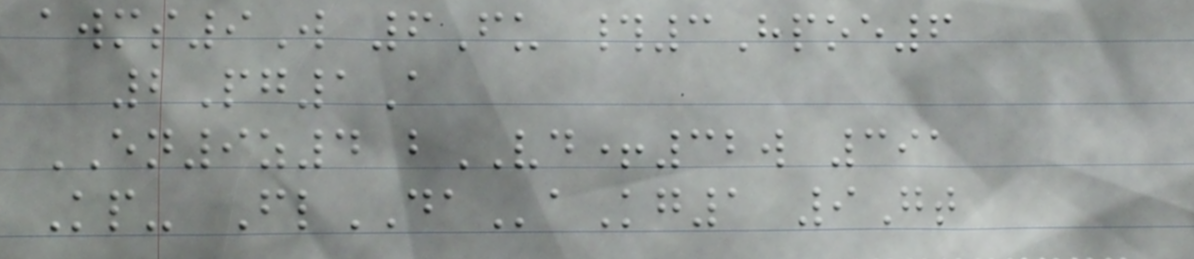awms9W 6Fu #3Hpoe6
2Pg1A
EN9z4 bVD+32w 391
Kp- FlDAaKg1 9Gt
